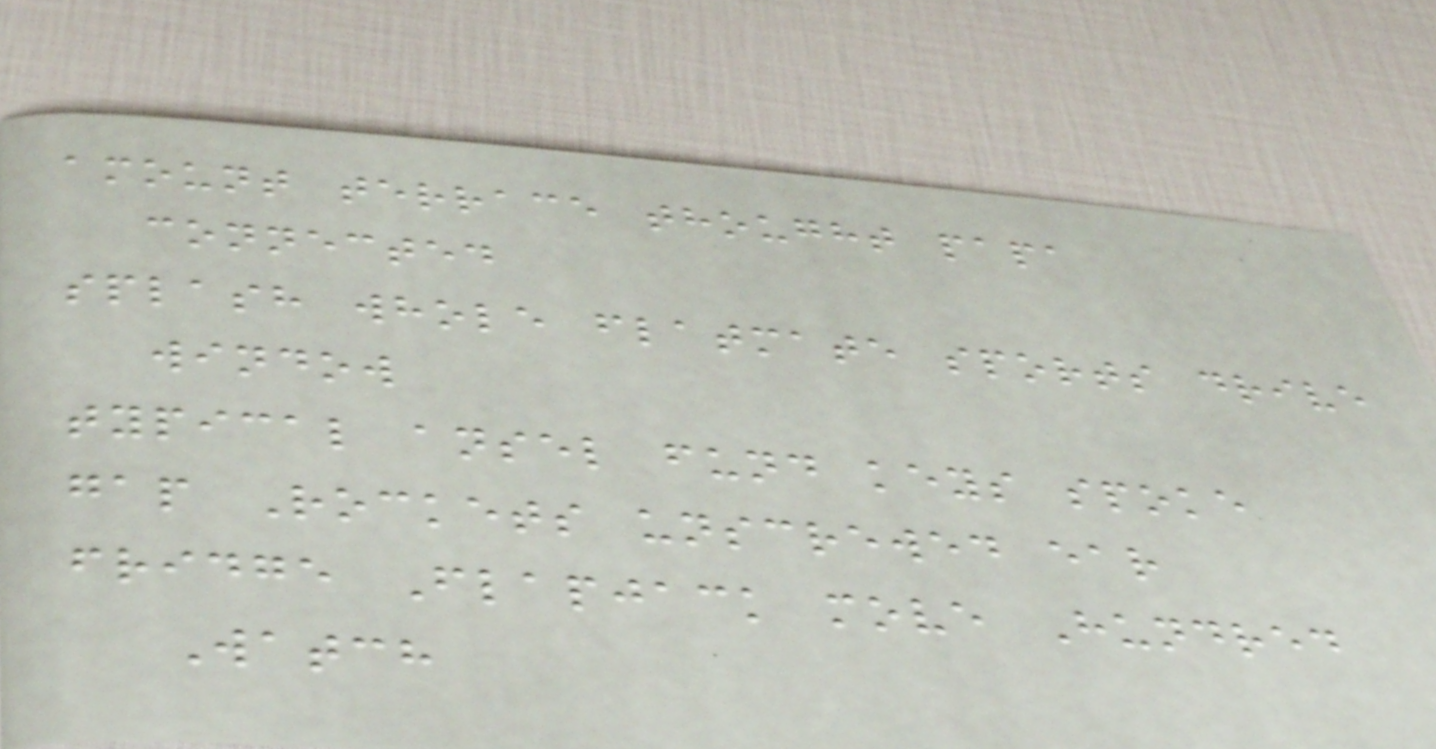amount terrace thought papa
connected
splash whole flatmate sports drive
window
typical ansel fund keys spoke
gap Rockets unscrewed ear
fridge Flapjack move Hundred
Watch
